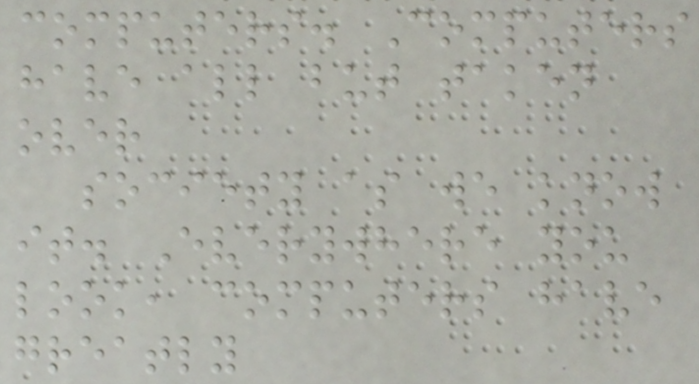computers. Computers
have all but taken
over
society as we know
it. Everywhere you
look, computers have
greatly
